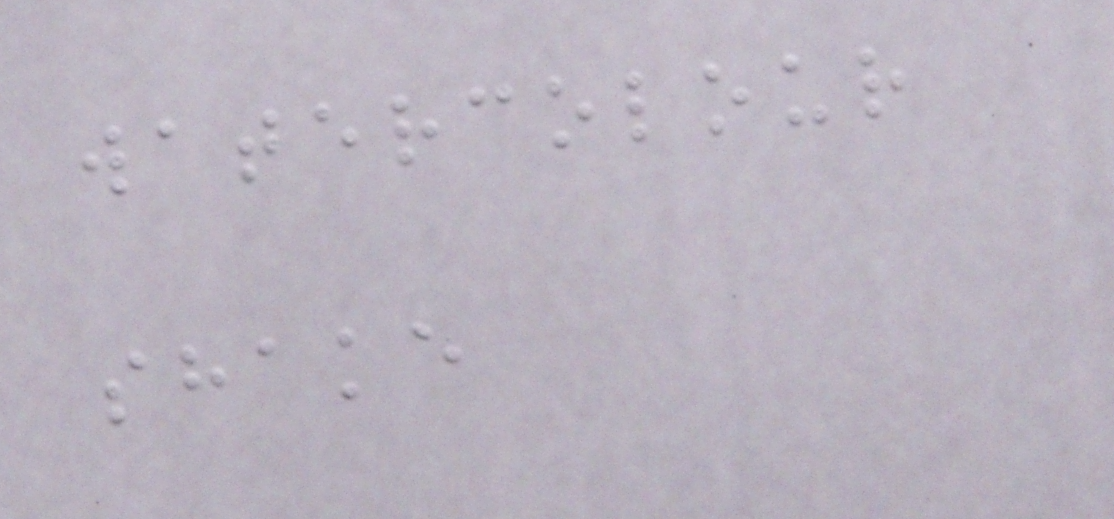watercolour
shake
